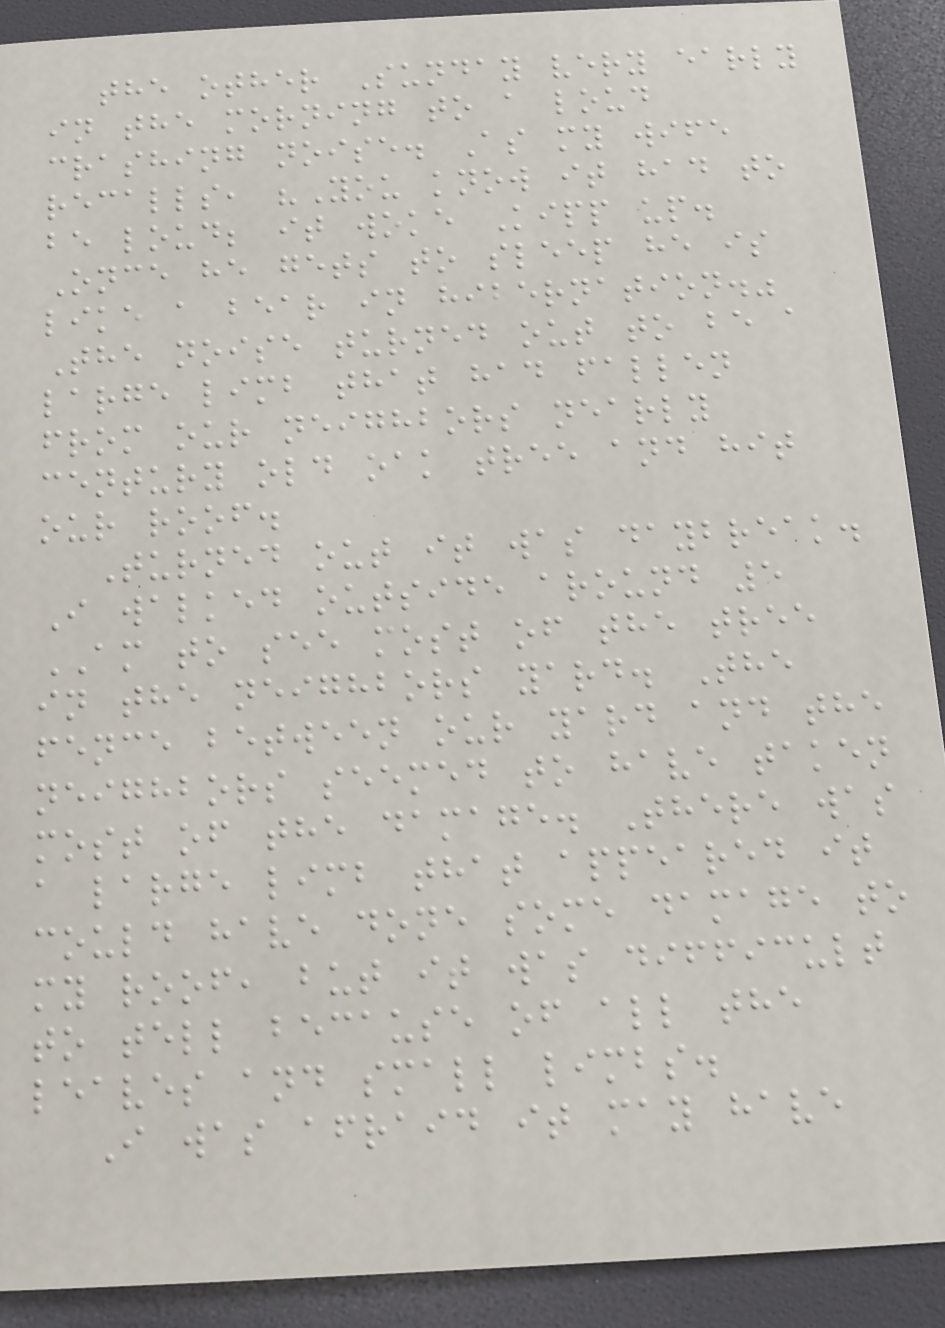the other Sunday very early
in the morning to a loud
crashing noise. As my wife
recalls, "You know it had to
be loud; it woke Kipp up.
Once he gets to sleep he is
like a bear in hibernation."
The noise turned out to be a
large limb that had fallen
from our neighbors nearly
century old oak tree and hit
our roof.
Turned out it was daybreak.
I walked outside around 5
AM to see most of the tree
in the neighbors yard. The
fence between our yard and the
neighbors seemed to have taken
most of the damage. There was
a large limb that appeared it
could have done some damage to
my roof, but it was difficult
to tell because of all the
leaves and small limbs.
I was afraid it may have
